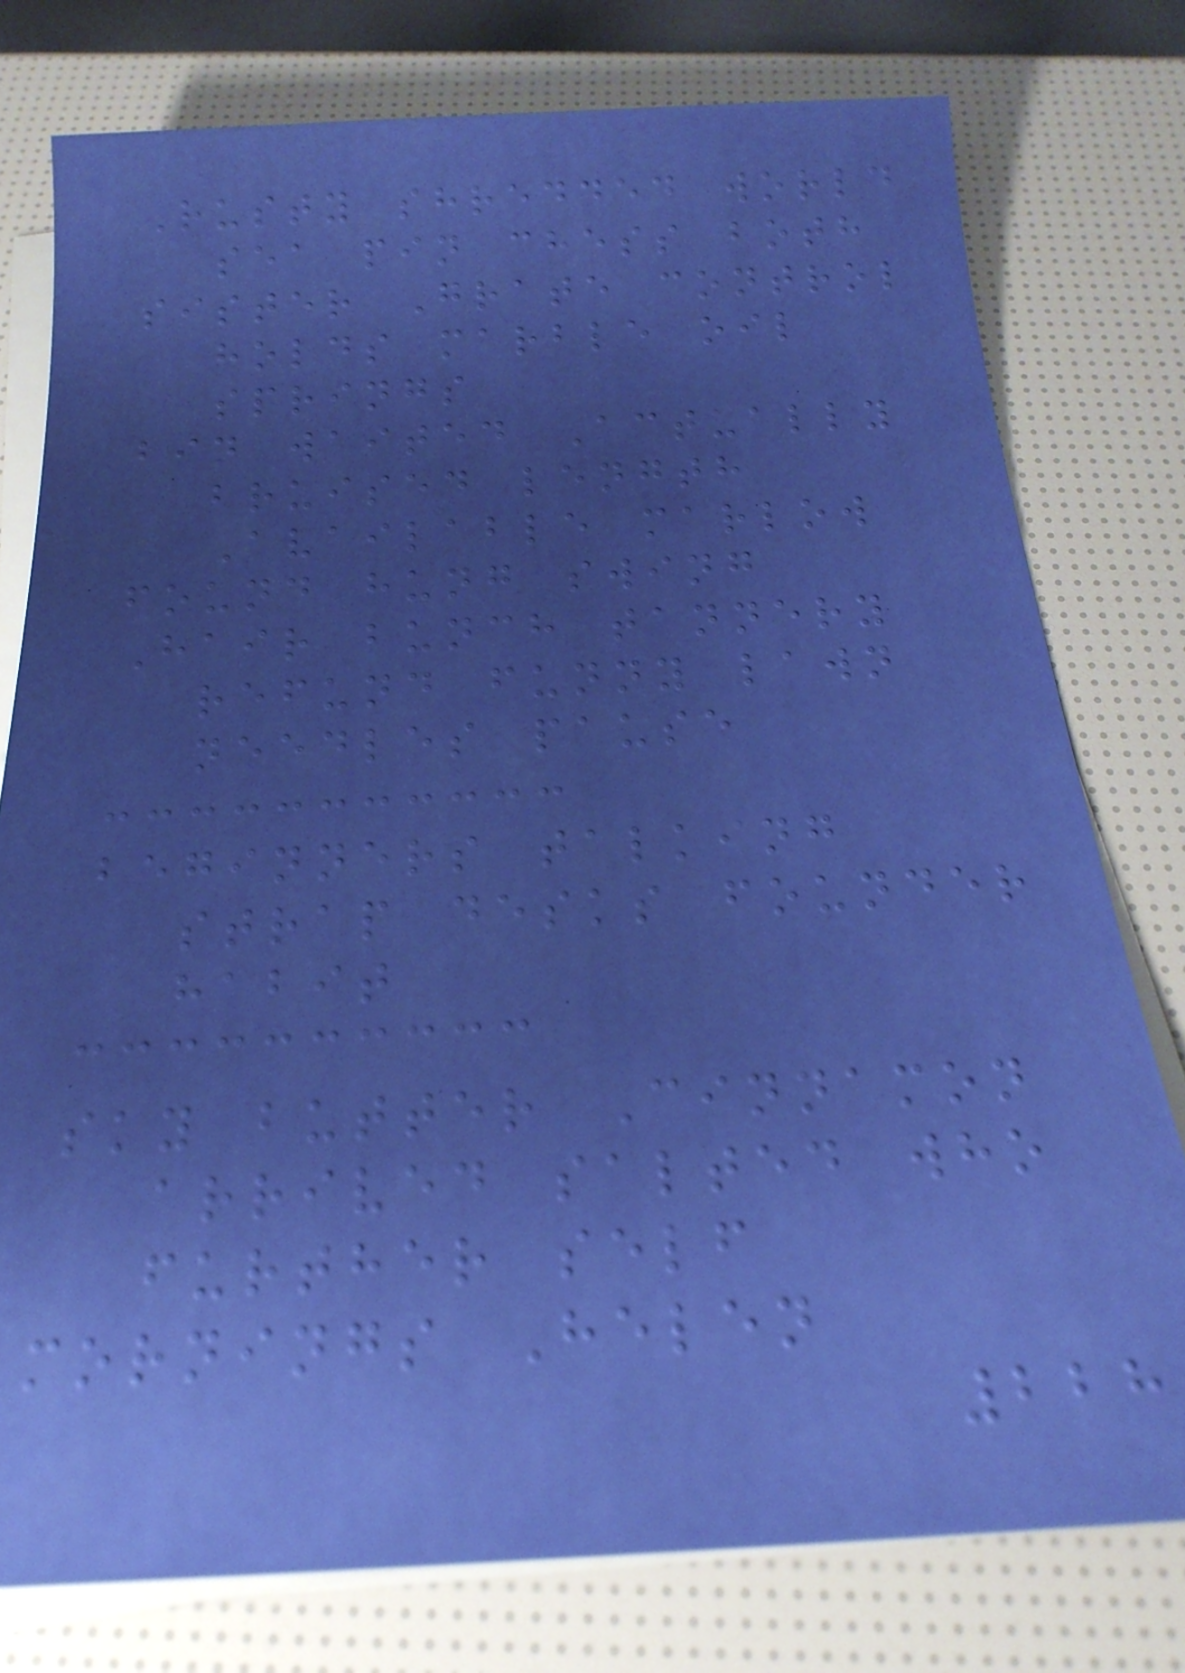Rusty shredded world
sea pin chess both
sister Grate control
holds marble oil
springs
bin waited Actually
bruised length
Available marlow
found hung swing
Hair bunch tannery
refund funny lawn
needles pause
beginners talking
strap desks founder
habit
sky butter Cinnamon
arrived salted who
further self
mornings Helen
228
